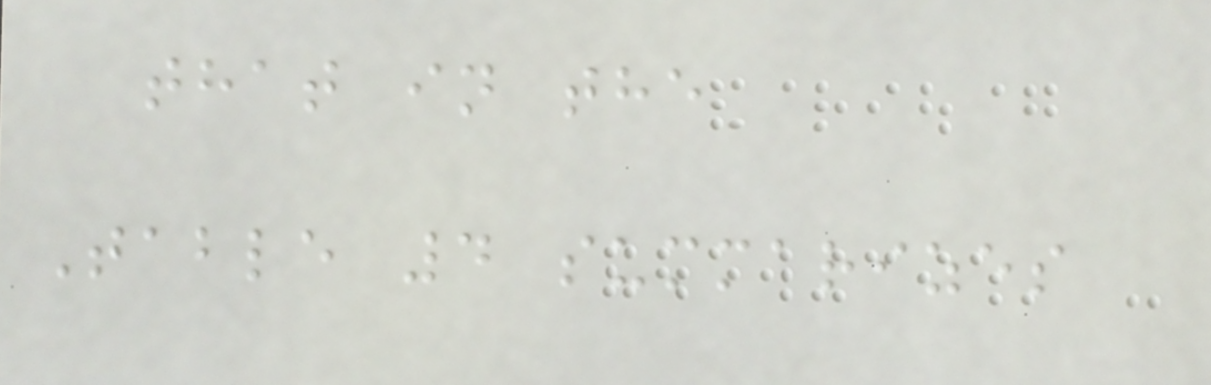that in the
Table 4 summarizes
